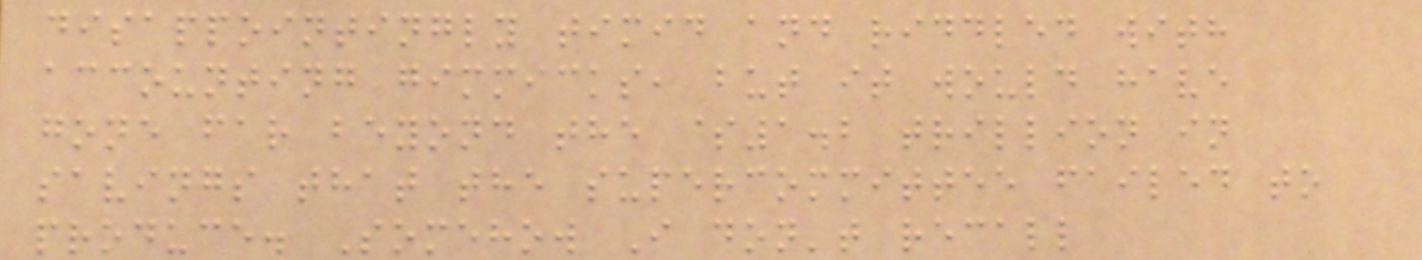disappointingly timid and riddled with
accounting gimmicks, but it would have
gone far beyond the $1.2 trillion in
savings that the supercommittee failed to
produce. Somehow I don't recall
